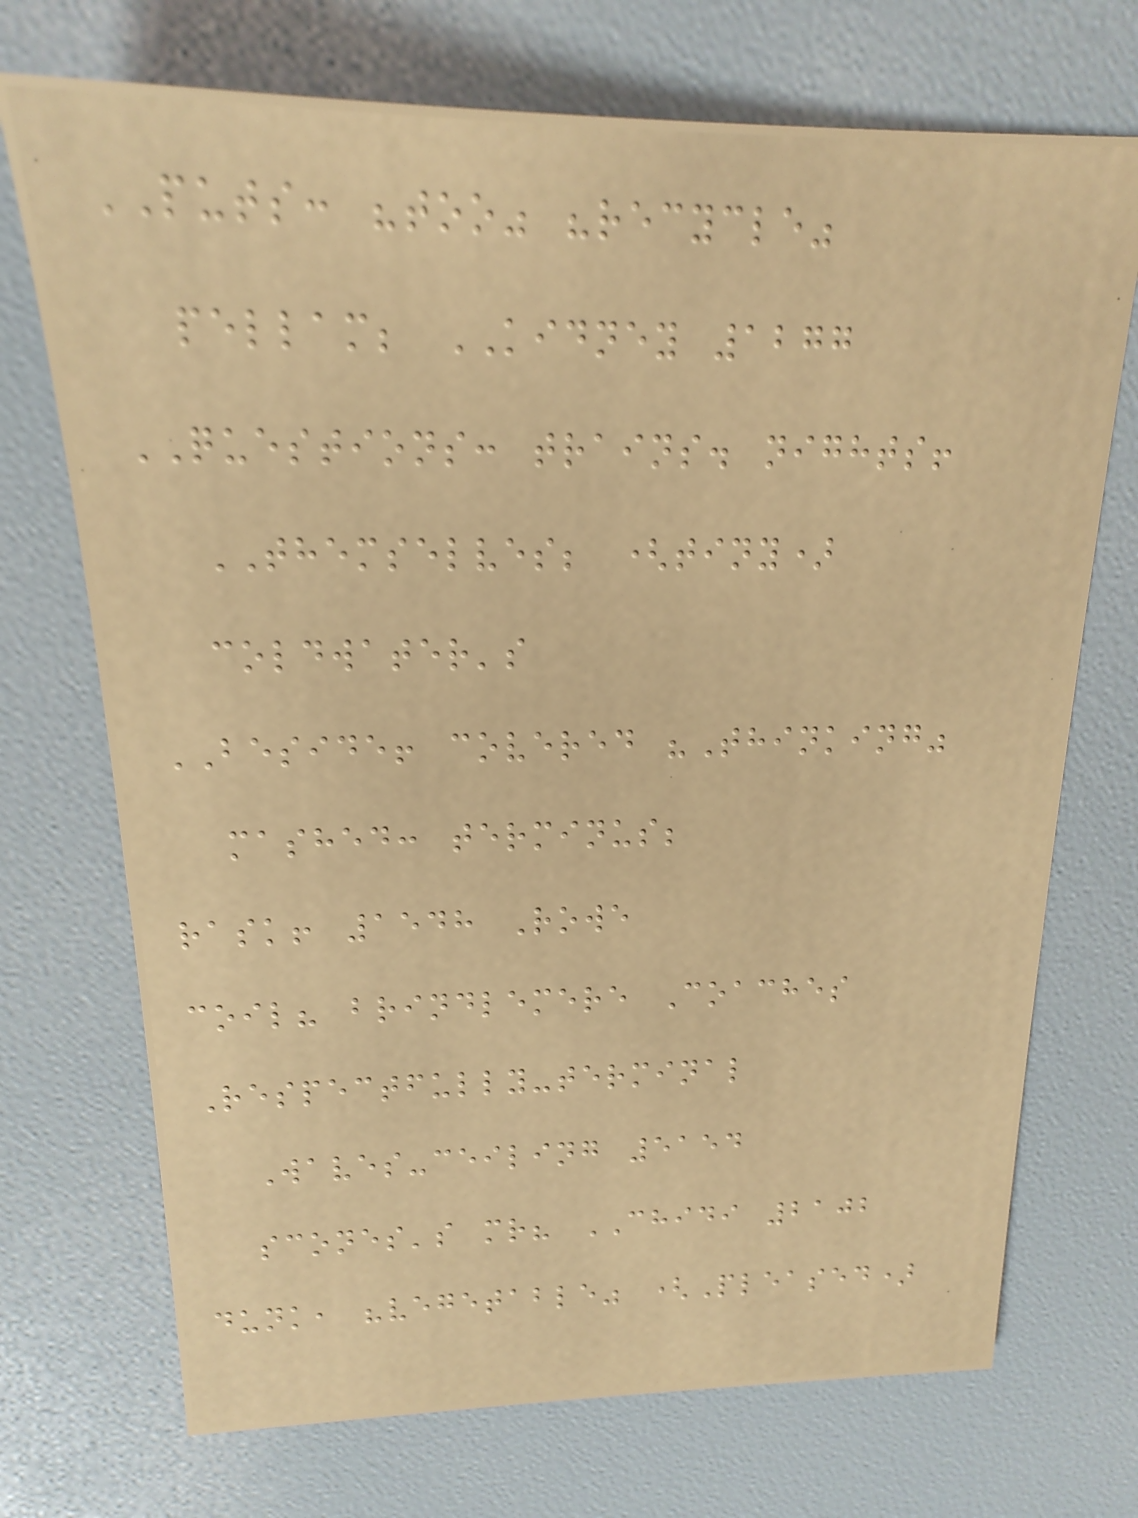PUTS: "too" "recycle"
pellam; KIDNEY 1277
QUESTIONS: trains. nights!
THEMSELVES; (tiny)
coldwater's
BESIDE! covered "Thinking"
mashed: terminus;
rask! 1548 Rowe
coil? brindlemere Coaches
Respectfully-terminal
Waves-ceiling 5154
scones's mr? CHIDI 2102
dunk, "vegetable" (Pleased)
